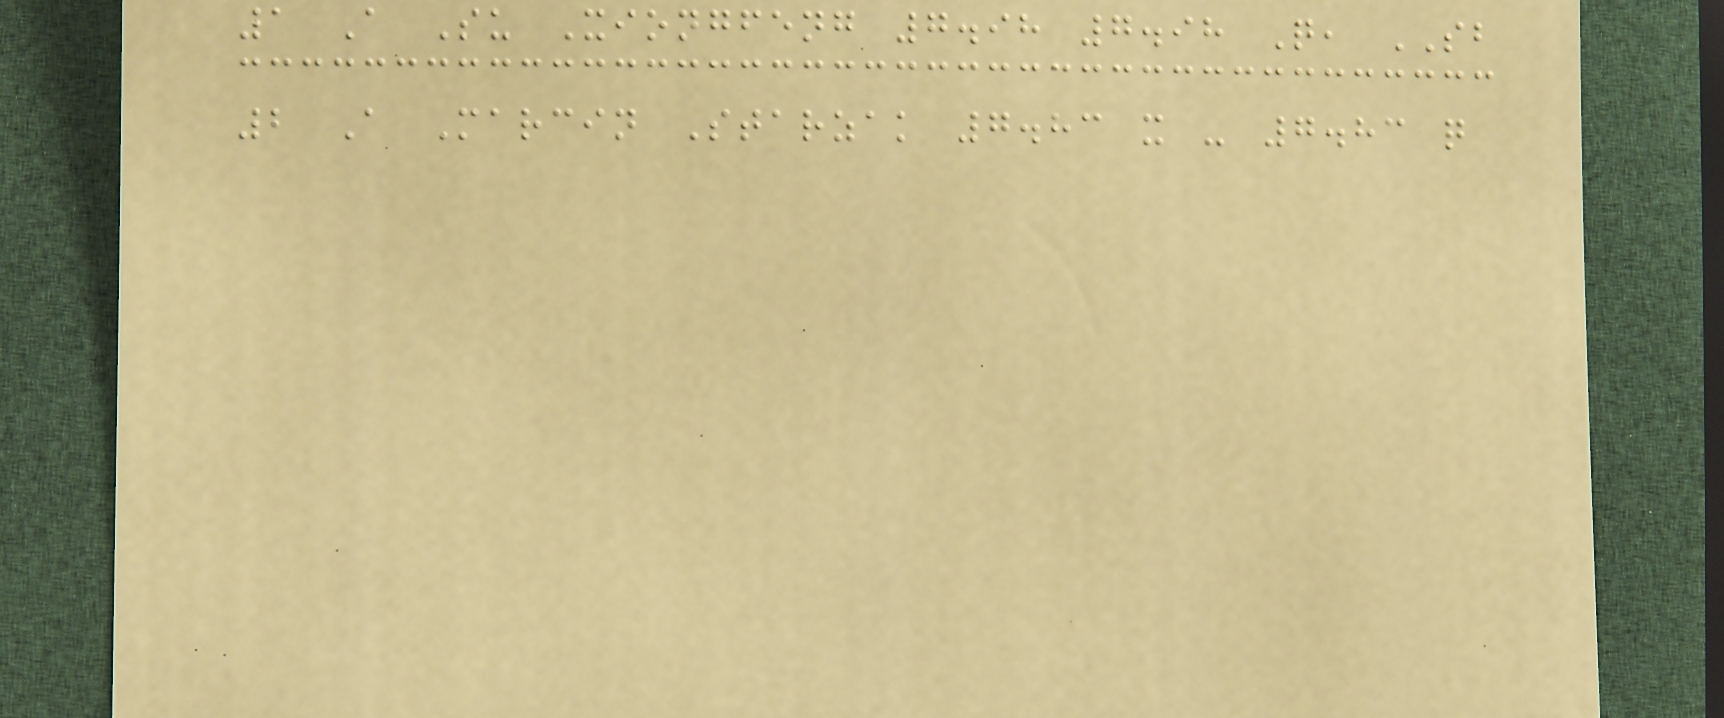1 A Su Xiongfeng 7.98 7.98 Q, SB
2 A Marcin Starzak 7.83 x - 7.83 q
